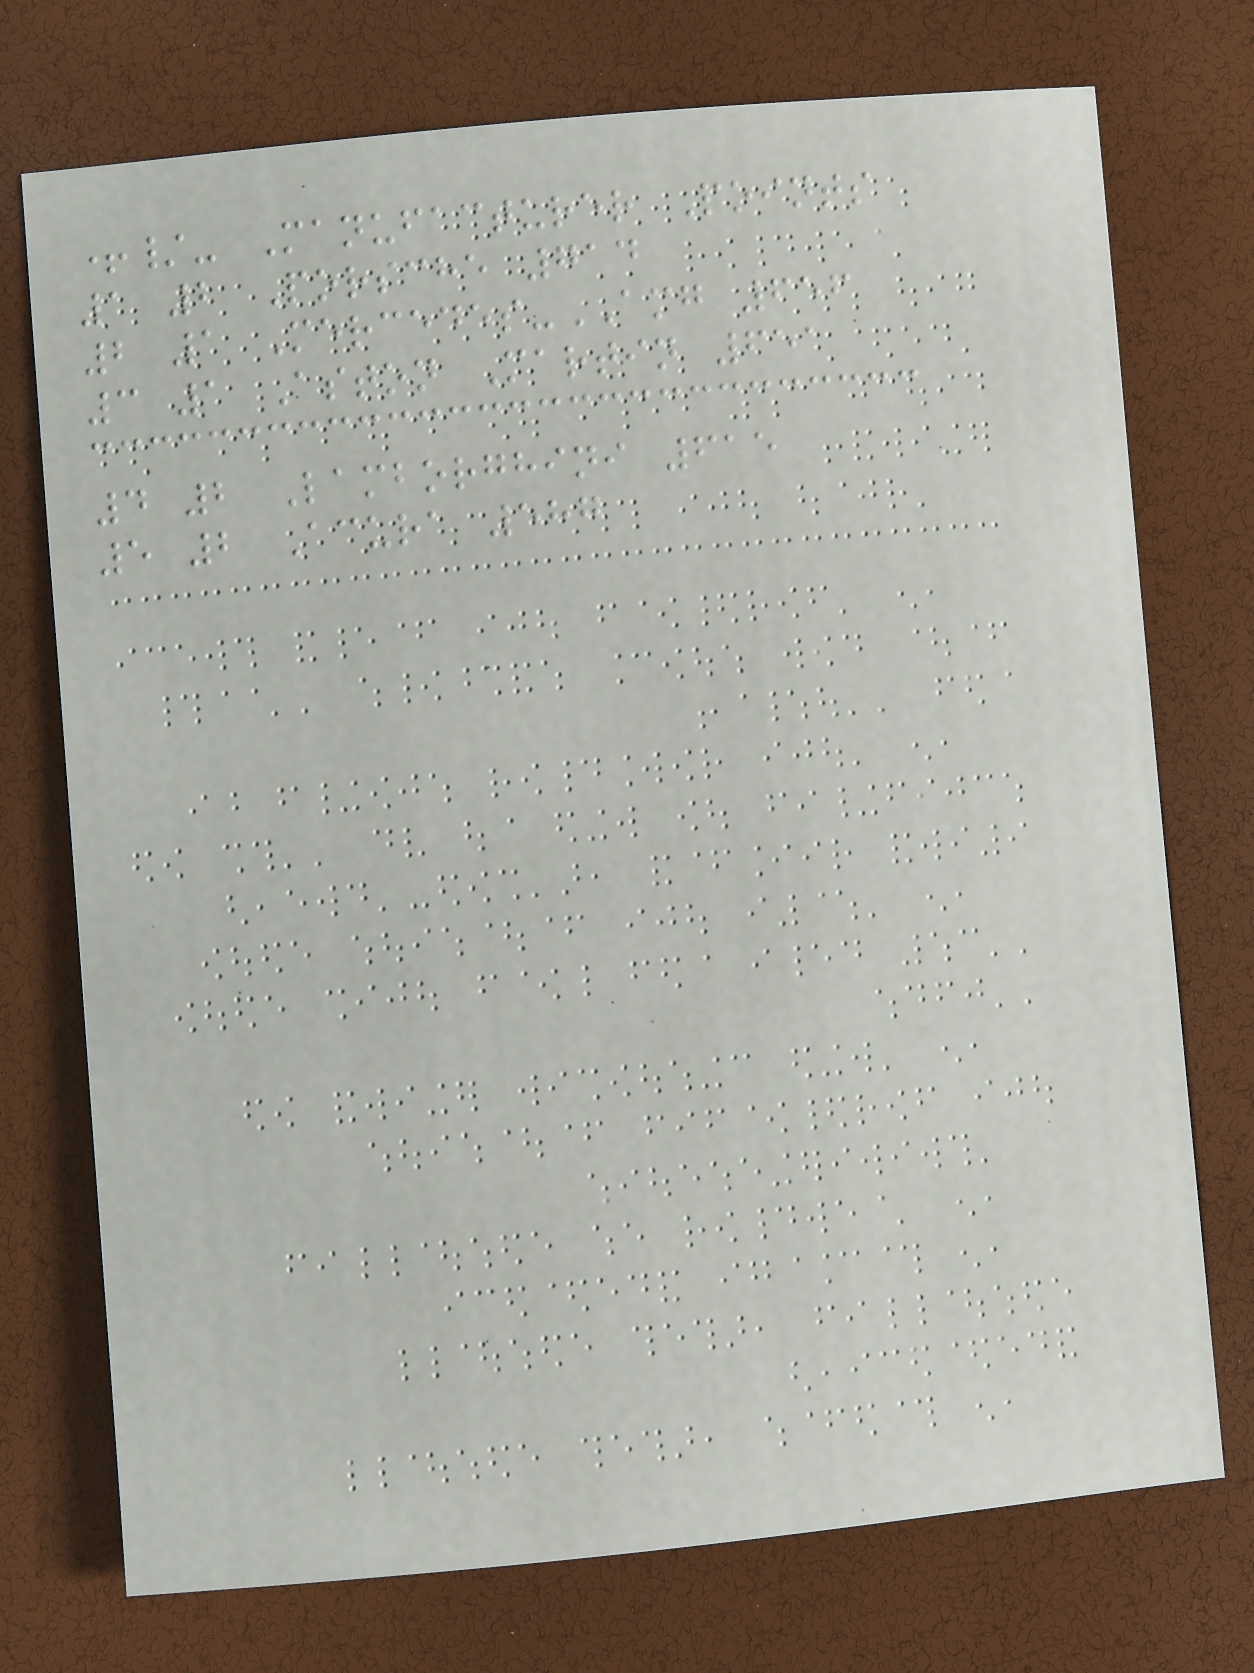+/- Manufacturer Points
1 2 Porsche 714
2 1 Mercedes-AMG 656
3 1 Aston Martin 651
4 2 Lamborghini 615
5 2 Acura 587
